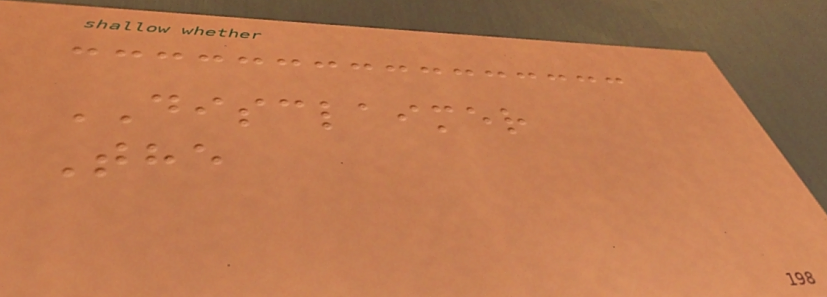DISCLAIMER
The
